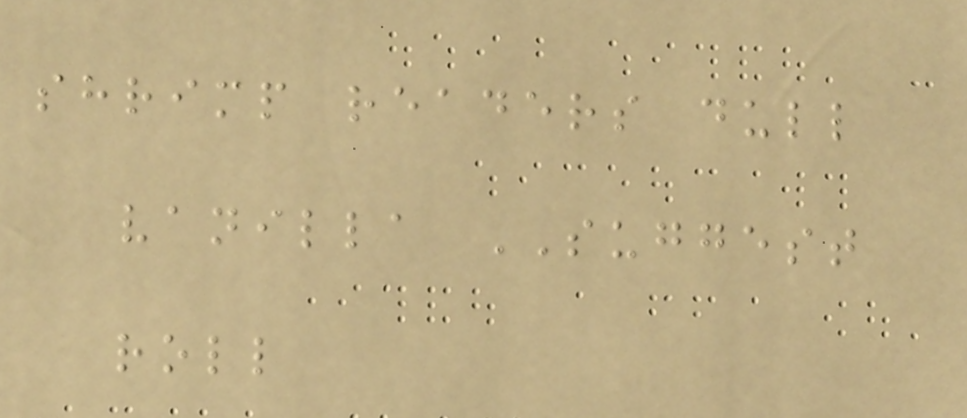shrimp readers dull
vanilla SUGGEST
roll
